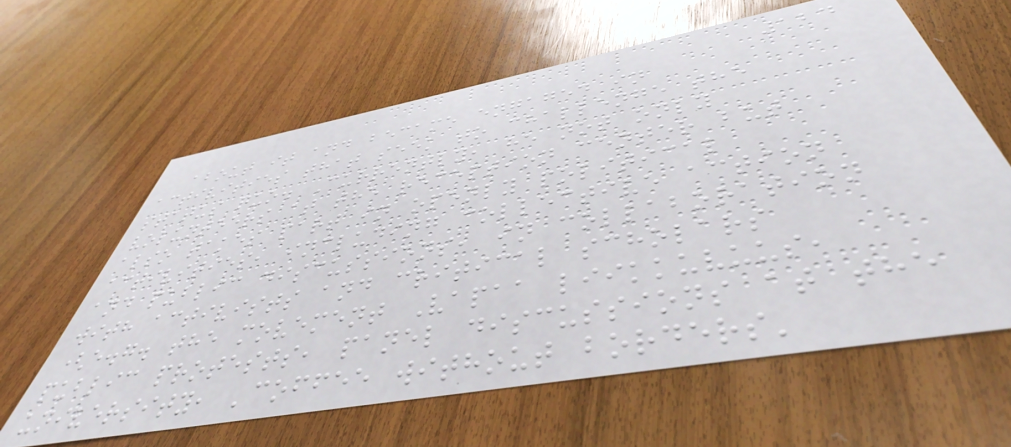124
about it and became engaged in
activities that seek to challenge the
status quo. Currently, he not only
volunteers at the reception center but
also takes part in openly political
activities, including collective action
and public discussions, in collaboration
with activists and critical scholars
(e.g. the movement Vapaa liikkuvuus,
public protests, panel discussions at the
university, 'coffee without borders'
